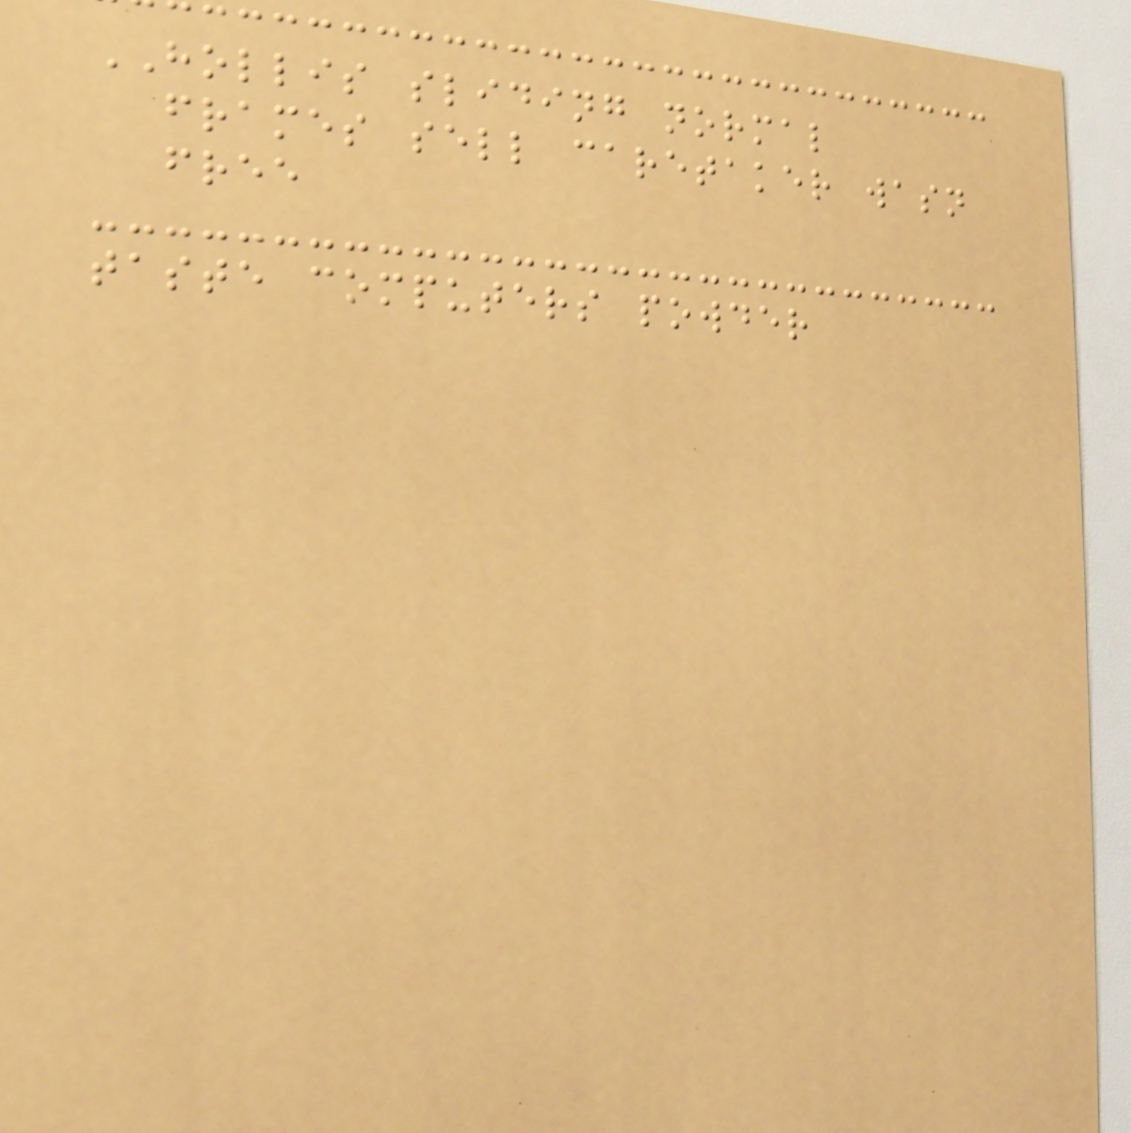HOLLIS sliding normal
frames sell caretaker wasn
free
taste computers powder
